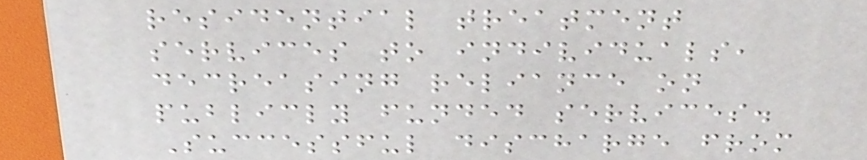residential treatment
services to individuals,
decreasing reliance on
publicly funded services.
Successful discharge from
